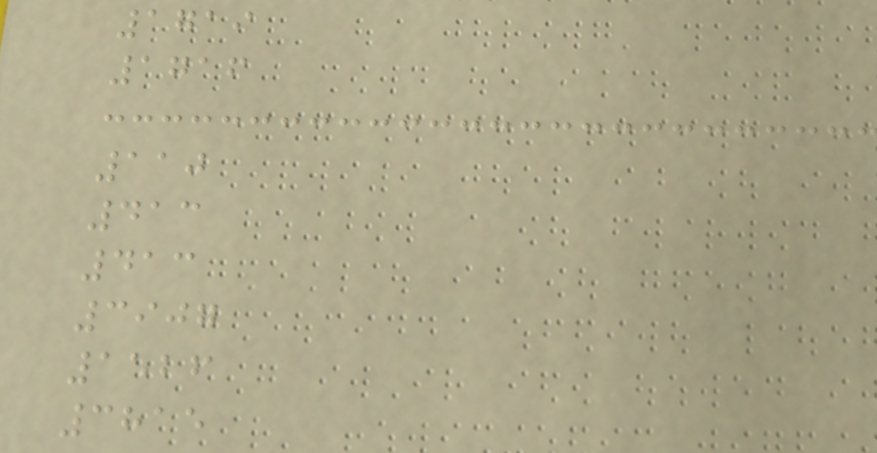1719
1716
110
413
413
3907
1526
3815
